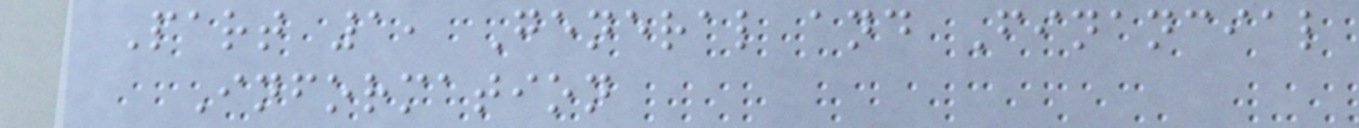Part 1, General and Financial
Information
